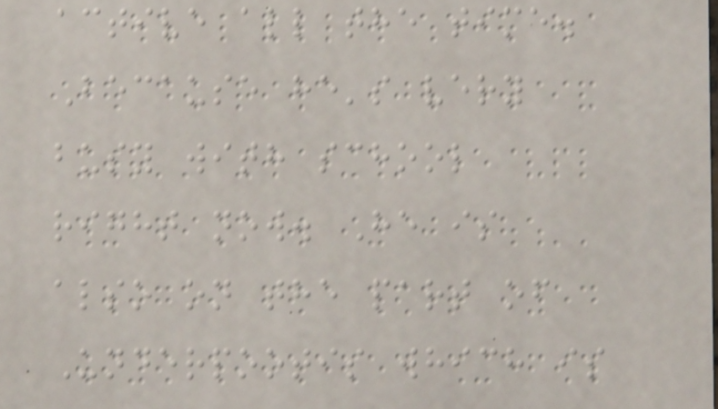active all the time.
Because he's very
busy with school
right now. He is
also on the part of
Underpootis which is
